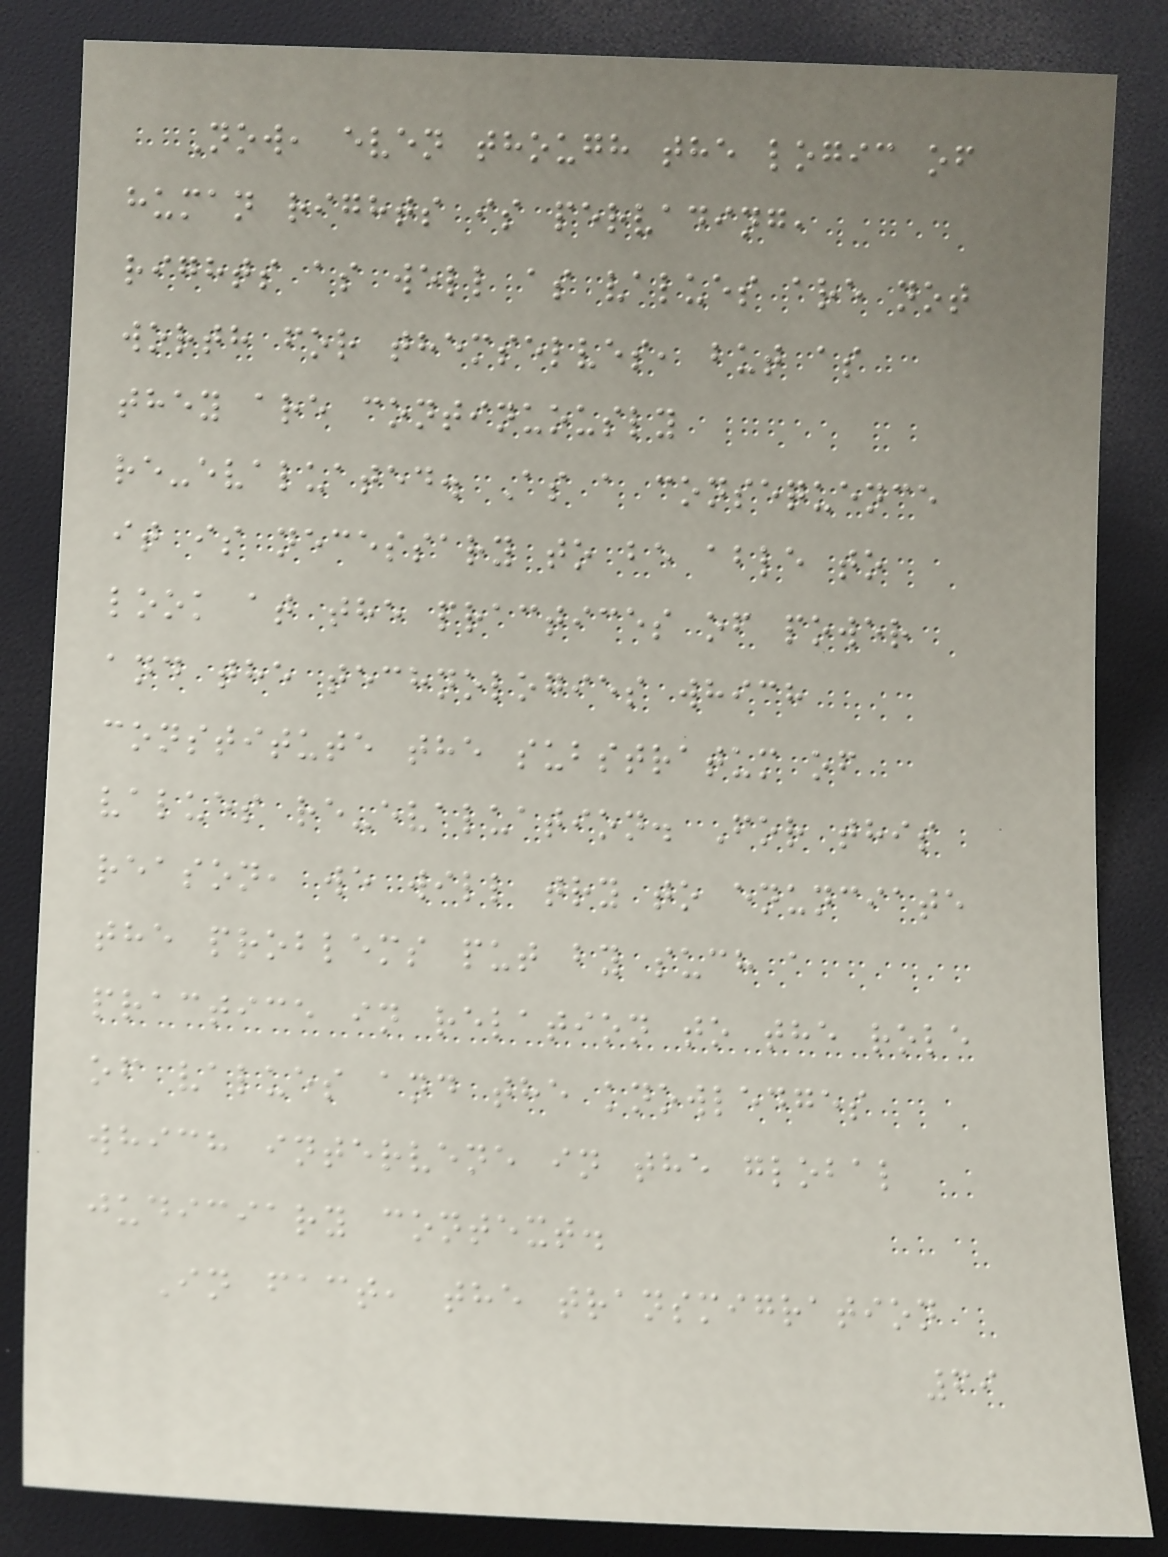Now, even though the logic of
human rights is pervading,
rights as well as values are not
worth for themselves, but as
they are continuously
re-evaluated. As a consequence
it is necessary to be able to
look at the practices of power
and the technologies which
constitute the substratum of
values re-evaluation. For this
reason, we will try to enunciate
the problems put by such a
practice in relation to the role
of values and the knowledges
which intervene in the global
judiciary context.
In fact, the transmigration
69
